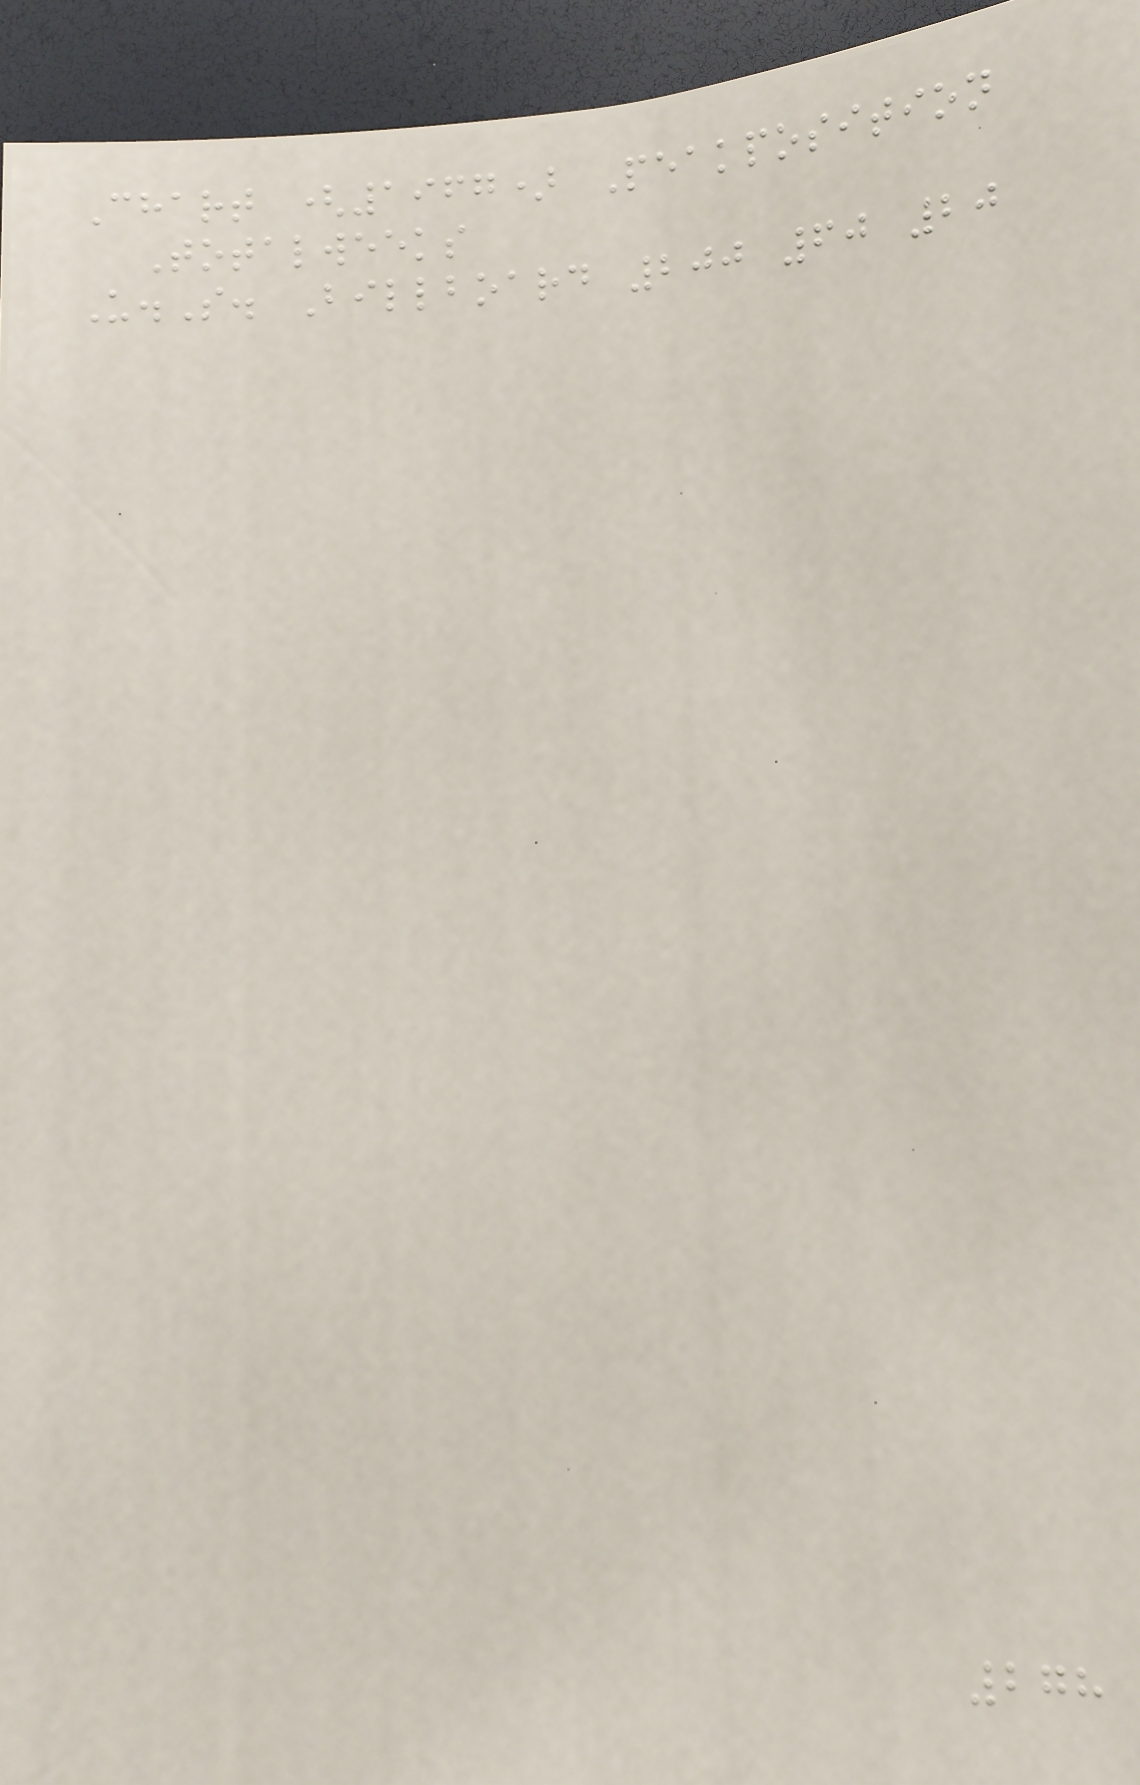Chart (1967) Peakposition
Totalweeks
U.S. Billboard 200 60 20
278
